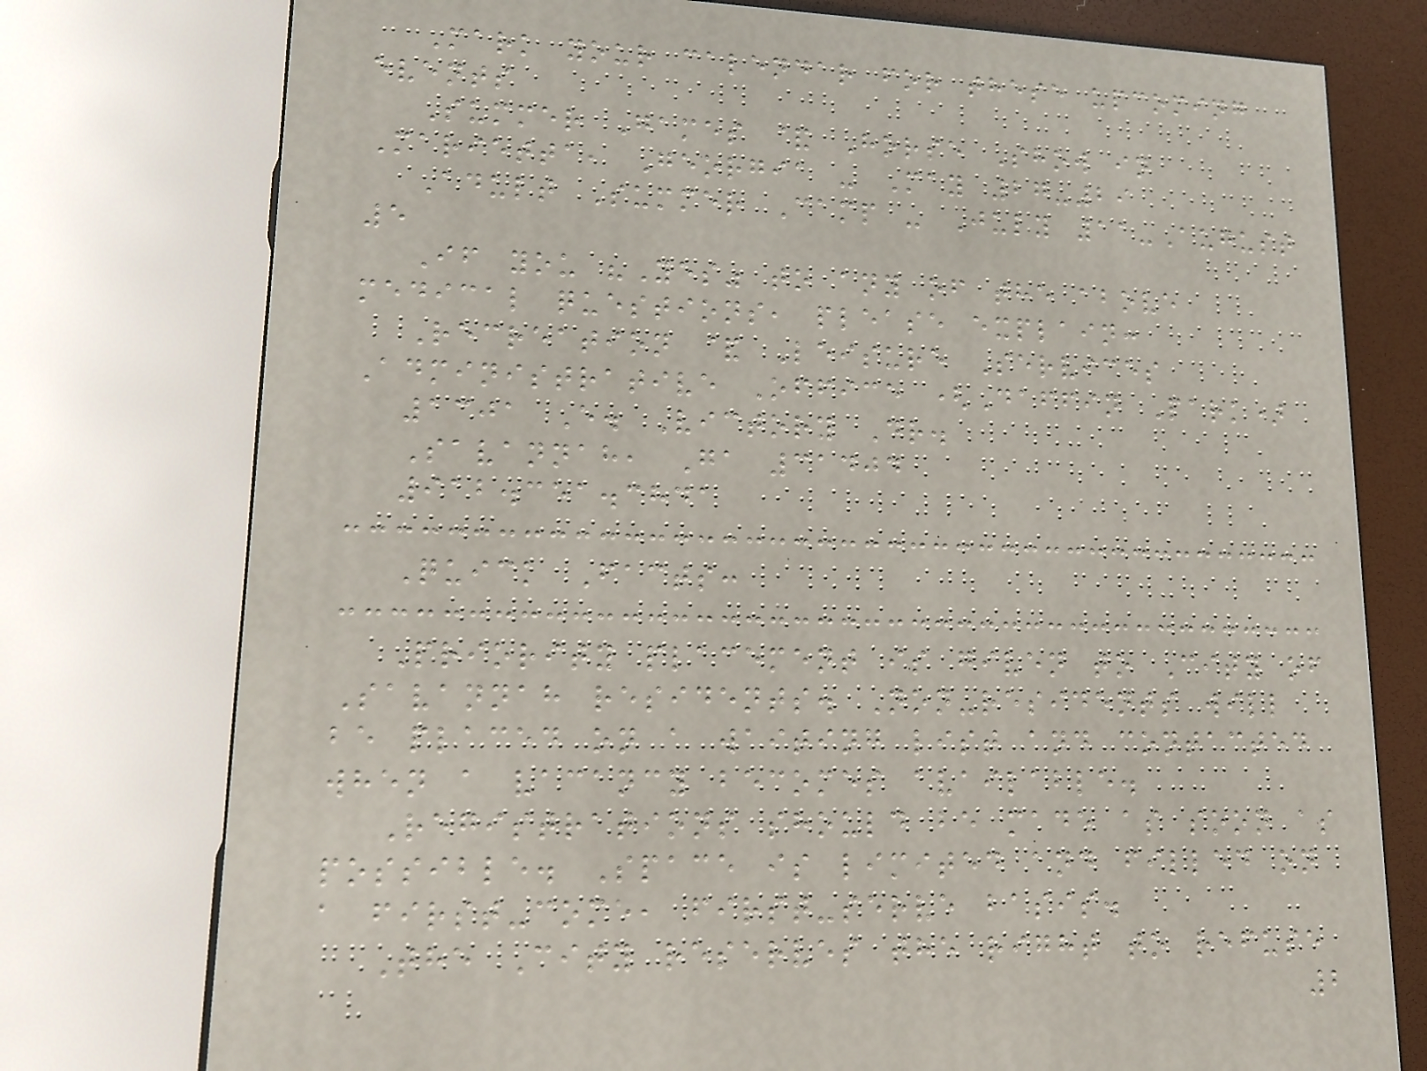Mark your calendar for these upcoming
events
Summer Games & Horse Show in
Marietta, Georgia - May 27-29
Adult Summer Camp - July 11-August
5
If you "Yes" to any of the above
medical questions, please explain:
Recreation & Leisure Services
Administrative Office (Daffin Park)
1301 E. Victory Dr.
Savannah, Ga 31404
912.351.3841
Quick Facts:
Priority placement is given to City of
Savannah residents. Non-residents will
be placed on a waiting list and contacted
when a vacancy becomes available.
Registrations should be made as soon as
possible. Space is limited and filled on
a first-come, first-serve basis.
The City reserves the right to refuse
2
